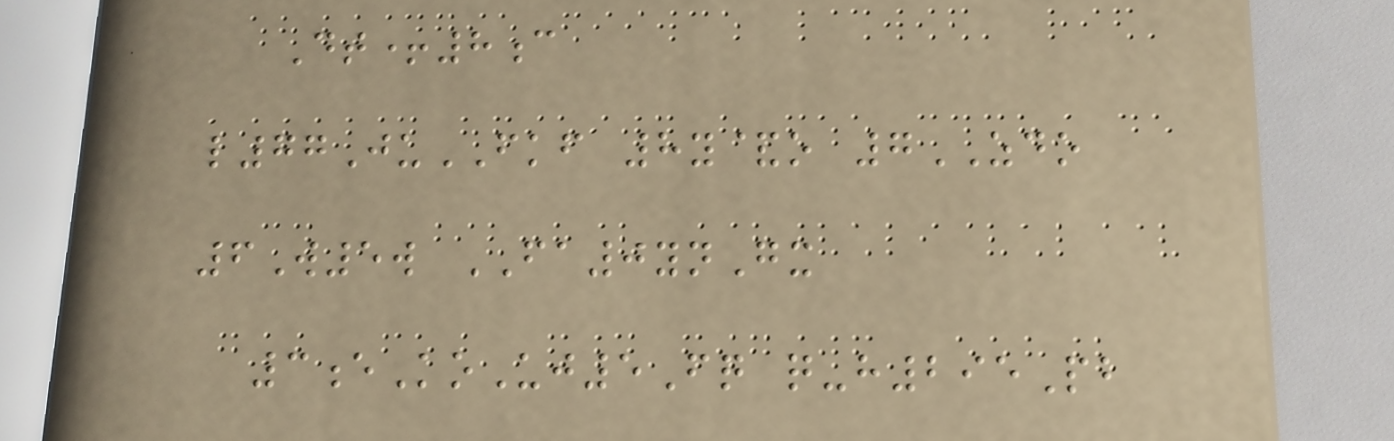Dt+8c
l77JuFKF 8y&o 7ZDO
6W5w FA0ynGx
3eKoUj5Fq q-h295Pb
